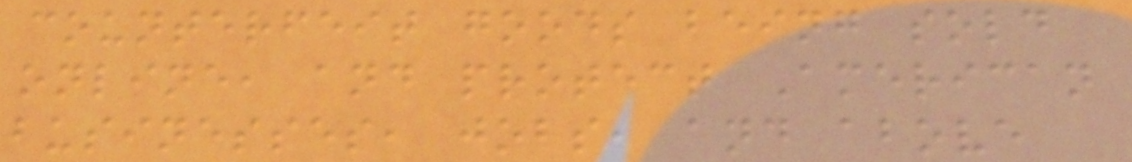counterfeit goods being sold
online, and protect American
businesses, jobs, and above
